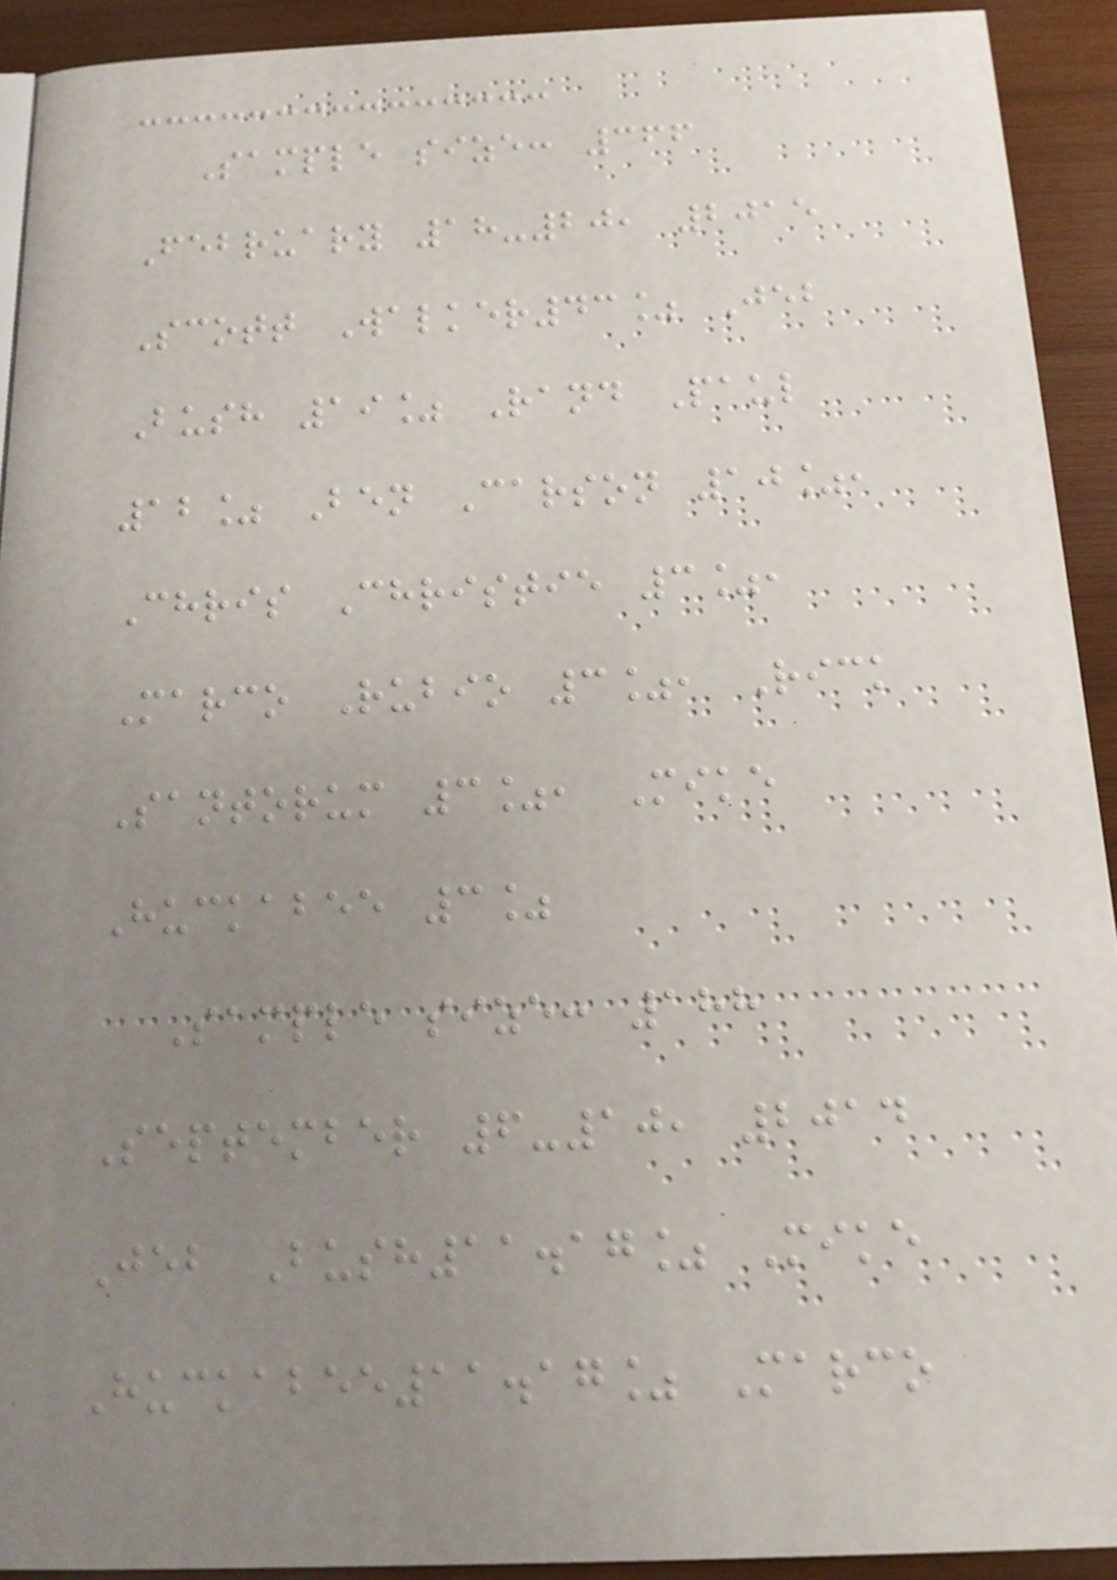Sample size: 366
February 18-20, 2015
Scott Walker43% Jeb
Bush 19% Rand Paul
12% Ben Carson 10%,
Chris Christie 3%,
Marco Rubio 3%, Rick
Santorum 3%, Mike
Huckabee 3%
Sample size: 188
September 6-10, 2014
Jeb Bush11.17% Mike
Huckabee11.17% Marco
